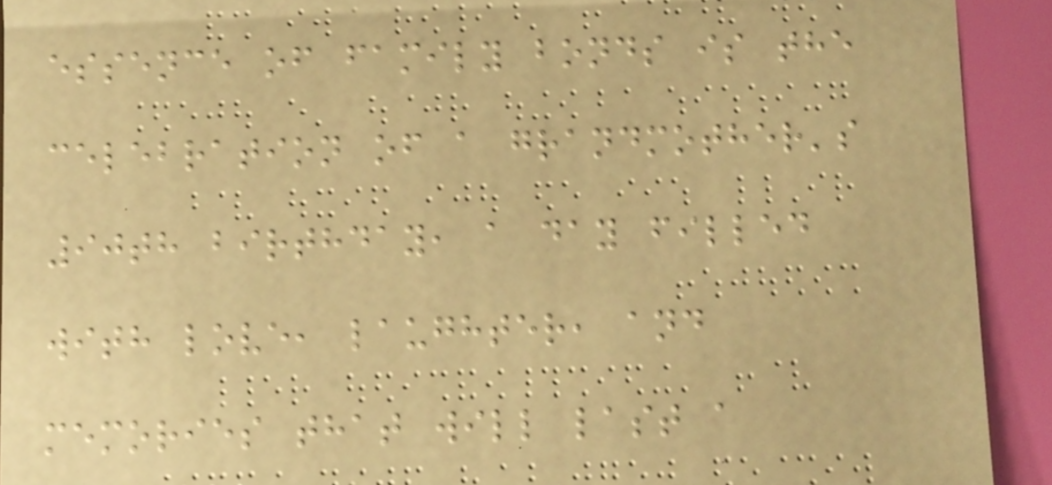essence of family bonds is the
celebration of a grandmother's
90th birthday, a day filled
with love, laughter, and
memories that will last a
